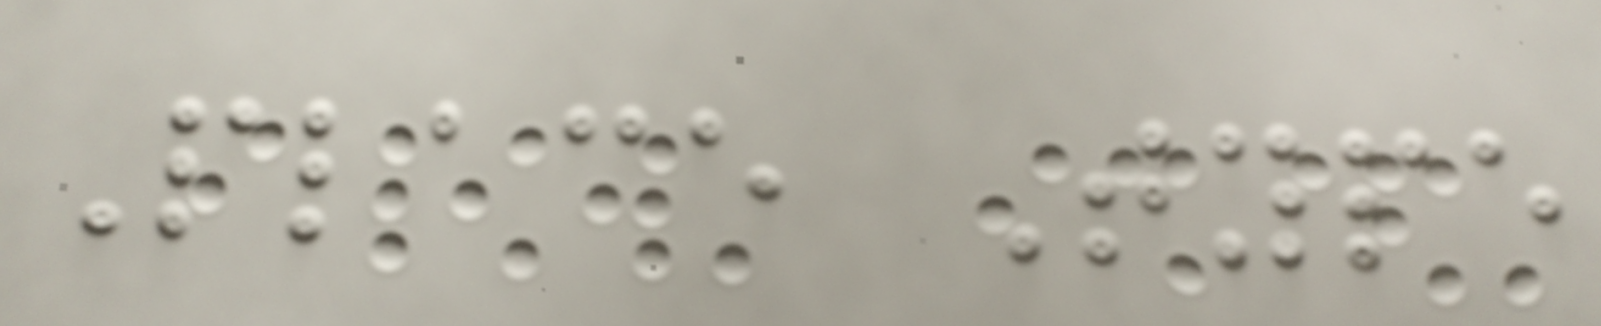Place Type
